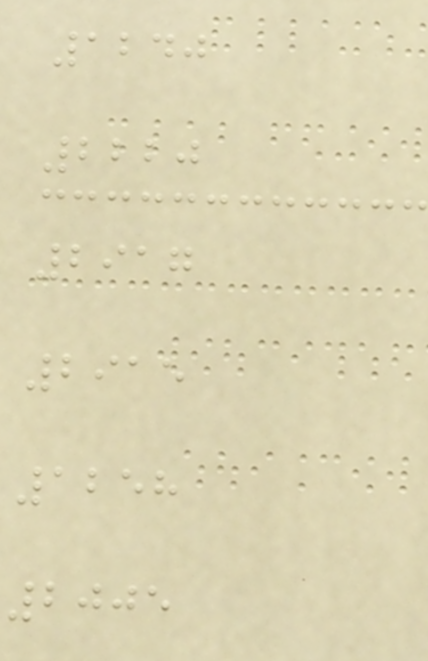1240
2220
2917
2915
1258
2005
